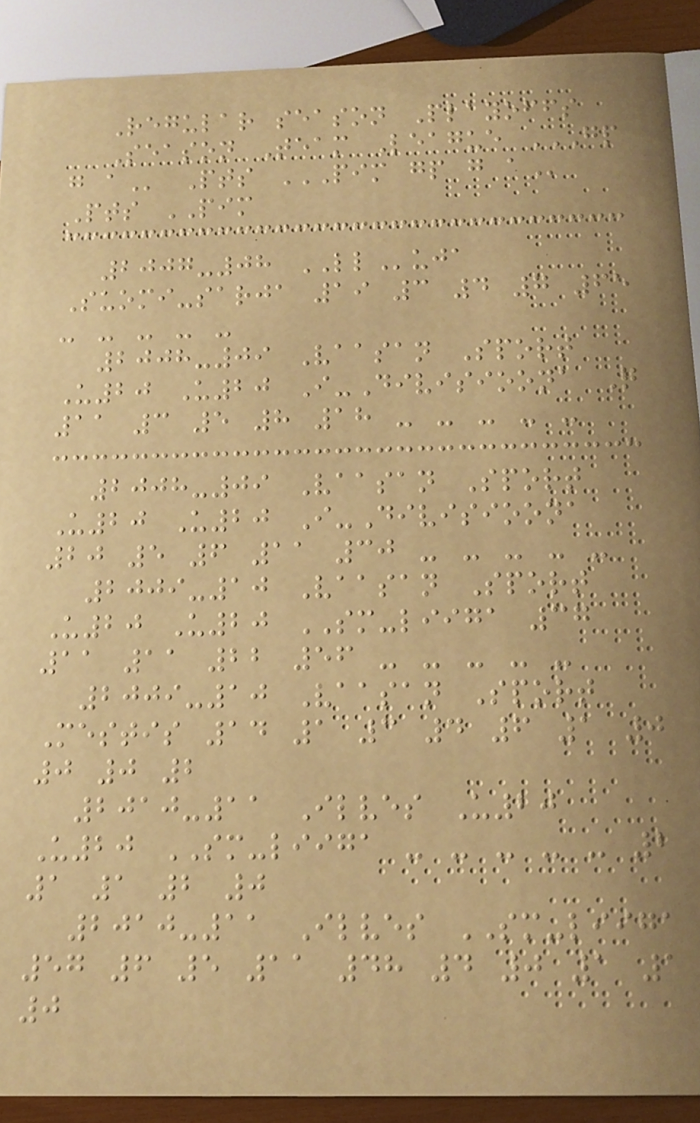Regular season Playoffs
Season Team League GP
G A Pts PIM GP G A
Pts PIM
2007-08 LLuja
Suomi-sarja 19 3 4 7 65
- - - - -
2008-09 Vaasan Sport
U20 U20 I-Divisioona Q
11 3 5 8 18 - - - - -
2008-09 Vaasan Sport
U20 U20 I-Divisioona
20 5 6 11 30 - - - - -
2009-10 Vaasan Sport
U20 U20 SM-liiga 37
11 11 22 56 - - - - -
2009-10 Vaasan Sport
Mestis 14 1 3 4 6 1 0
0 0 2
2010-11 Ilves U20
U20 SM-liiga - - - - - 2
1 1 2 0
2010-11 Ilves SM-liiga
57 6 5 11 48 4 0 1 1
0
